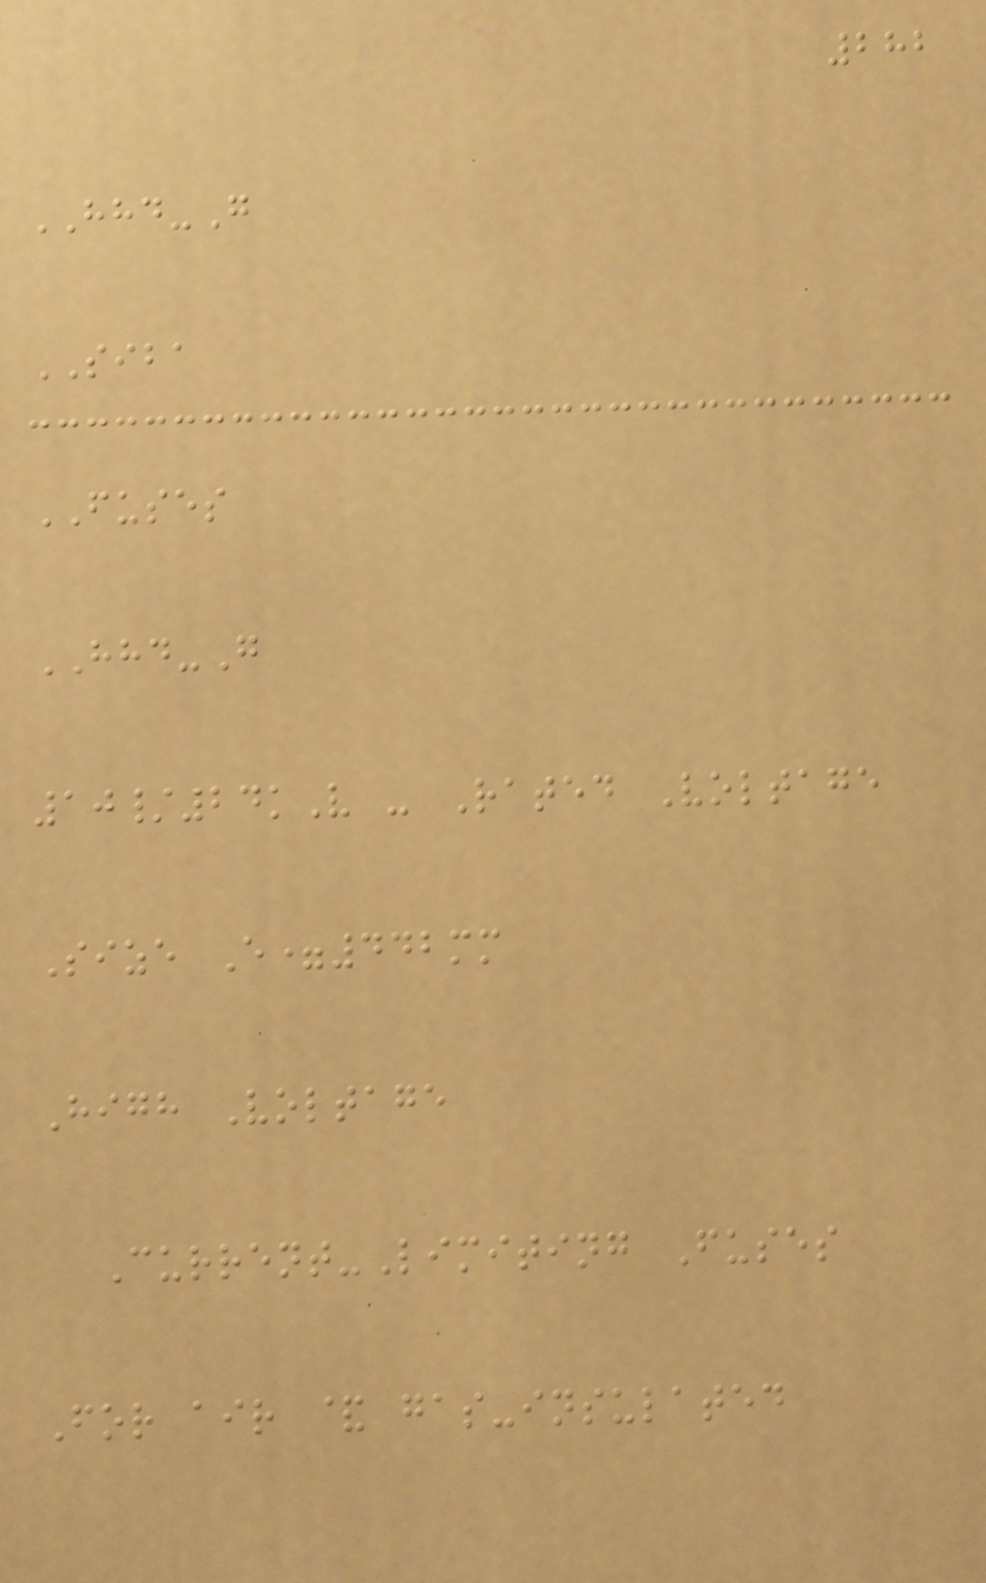282
HHD-G
SIBA
FUSES
HHD-G
10/24kV - Rated Voltage
Size E=442mm
High Voltage
Current-Limiting Fuses
For air & gas-insulated
